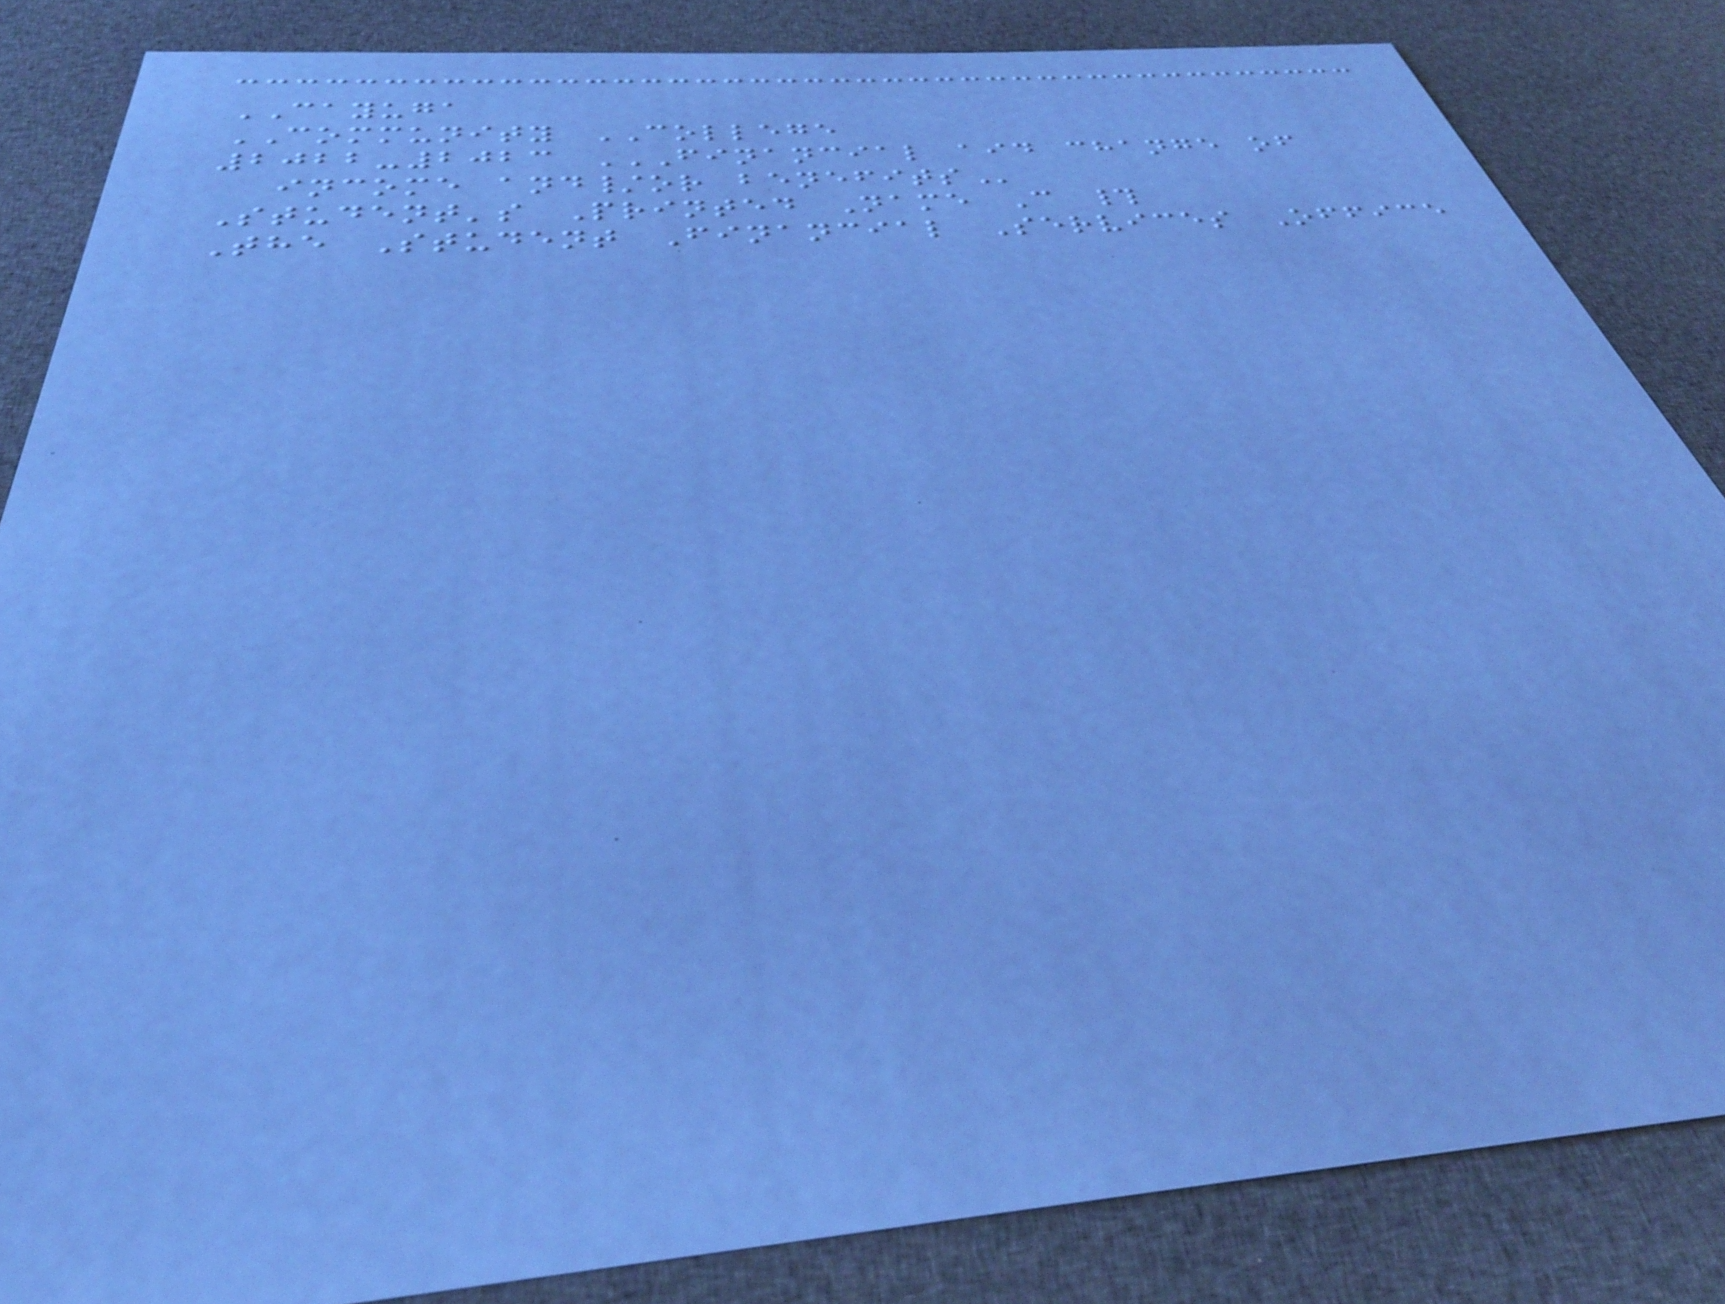CAYUGA
COMMUNITY COLLEGE
2022-2023 FINANCIAL AID CHANGE OF
INCOME AND/OR BENEFITS
Student's Printed Name C #
The Student Financial Services Office
